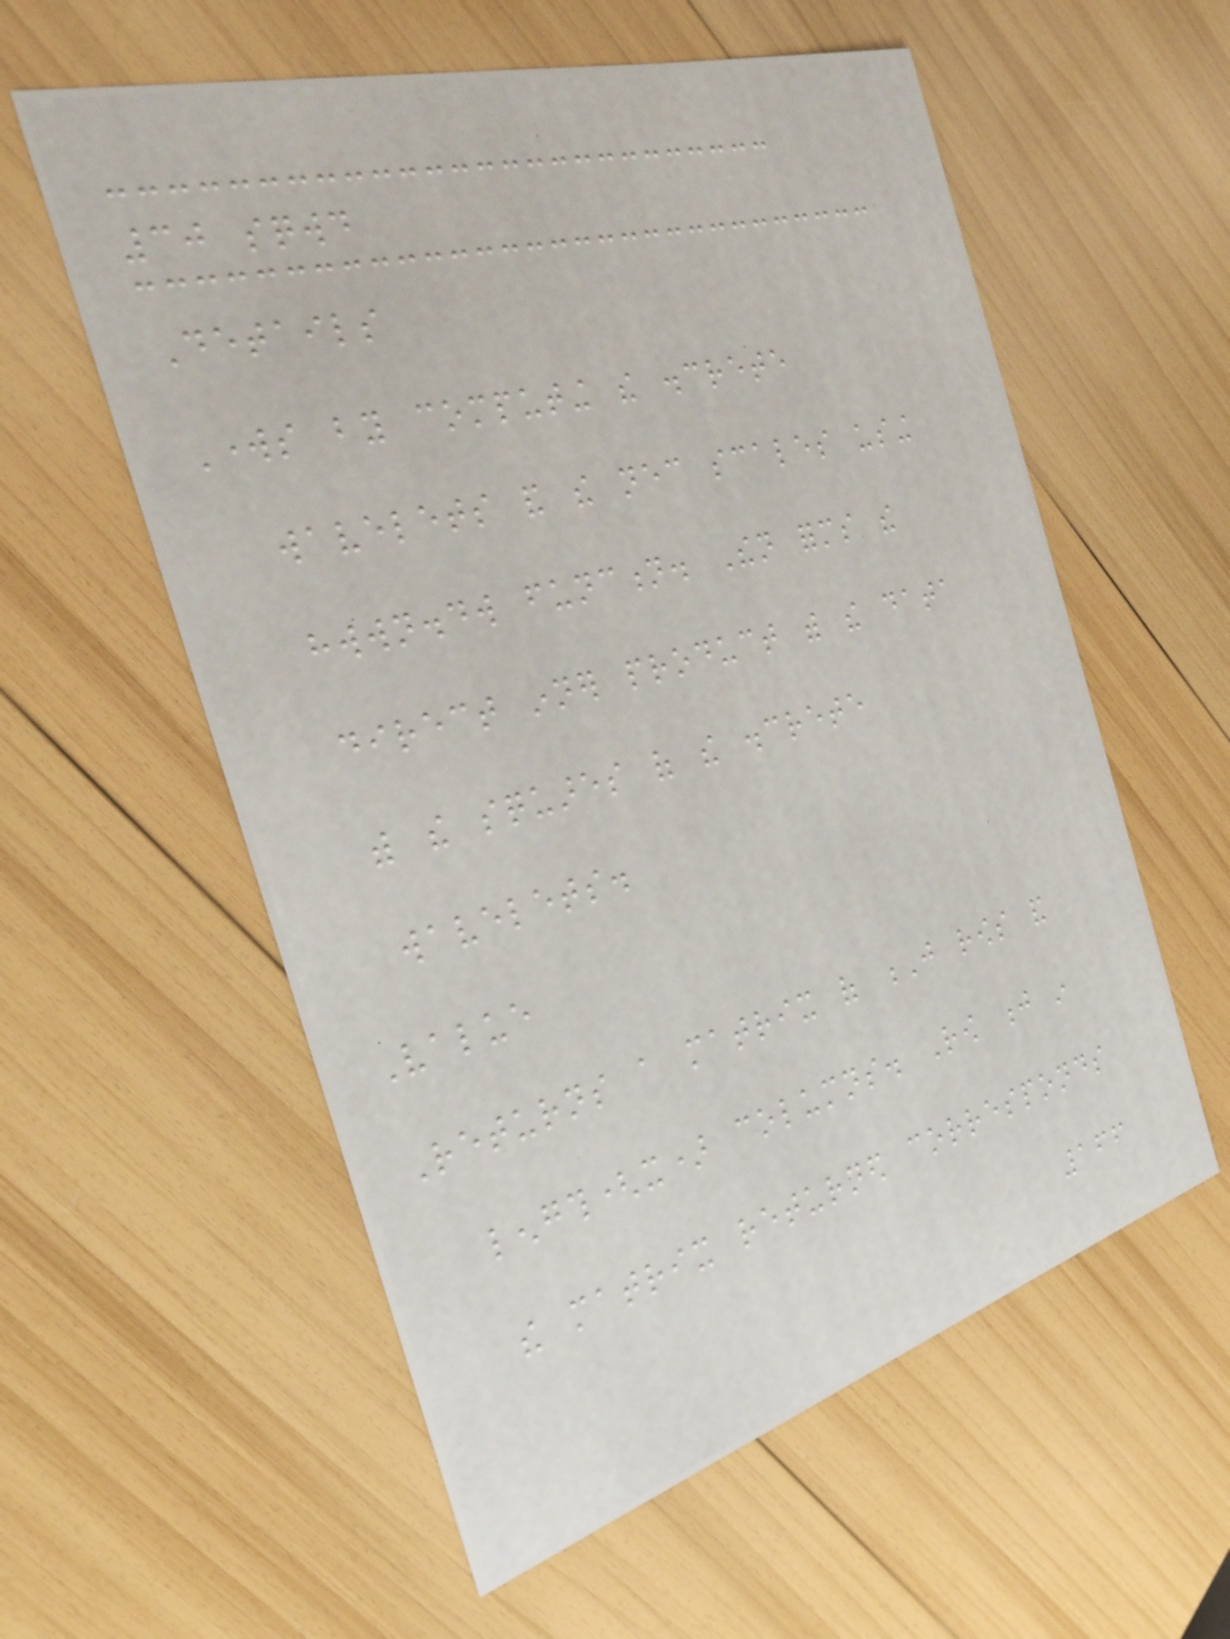30 sqwd
Details
Works by computing the discrete
wavelets and the necessary scales using
hwwn.dw function. Then forms the
direct inner product with the data
with the squares of the discrete
wavelets.
Value
Returns a matrix of J rows and
length(x) columns. Row j in
the matrix returned corresponds
166
